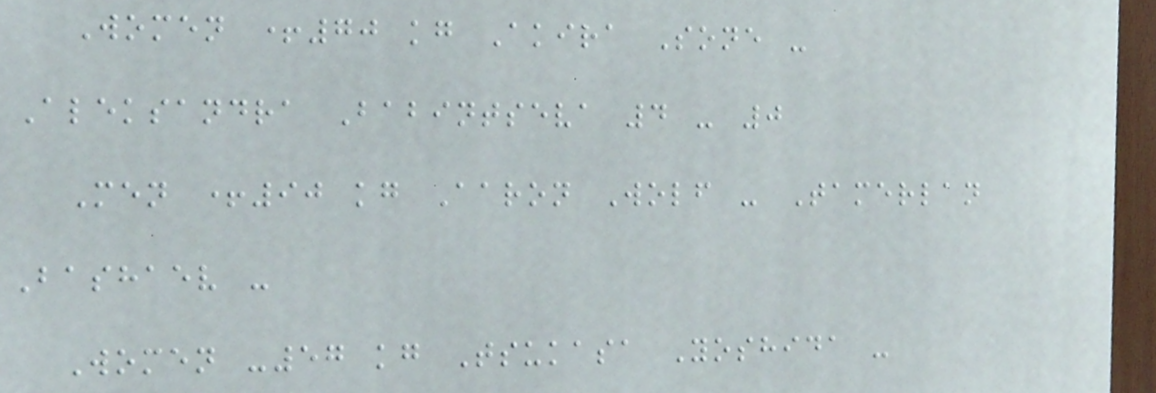Women +70 kg Akira Sone -
Aleksandra Babintseva 4 - 0
Men +90 kg Aaron Wolf - Tamerlan
Bashaev -
Women -57 kg Tsukasa Yoshida -
